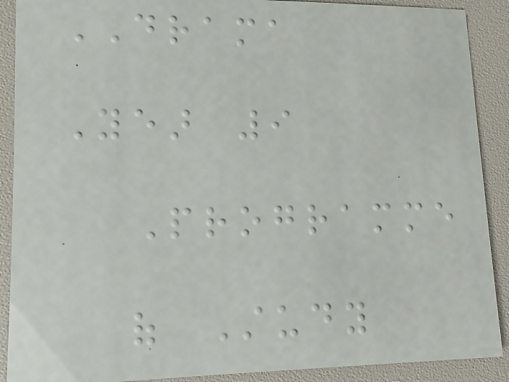DRAMA
Year 9
Programme
of Study
